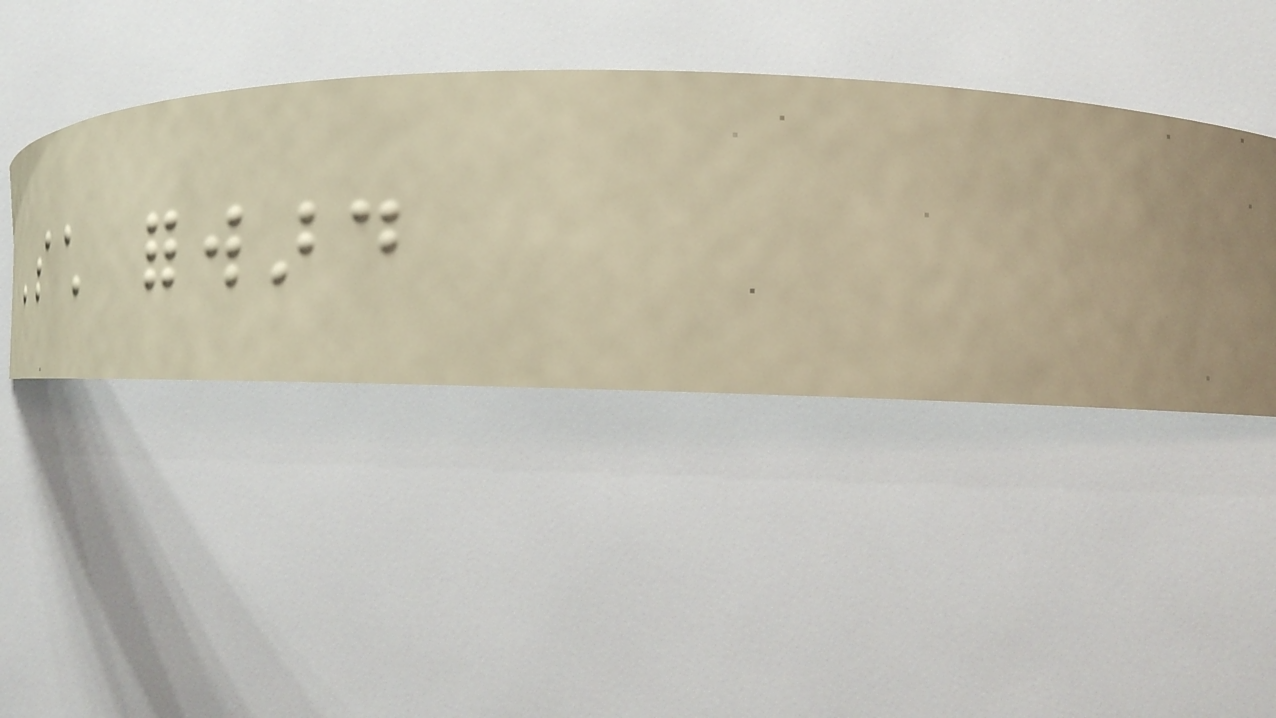Such forward
